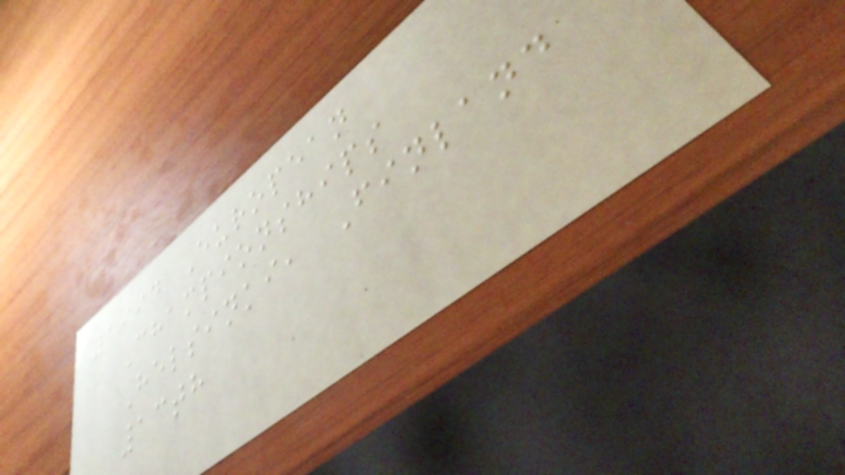1994 European
Championships
Helsinki, Finland
13th
